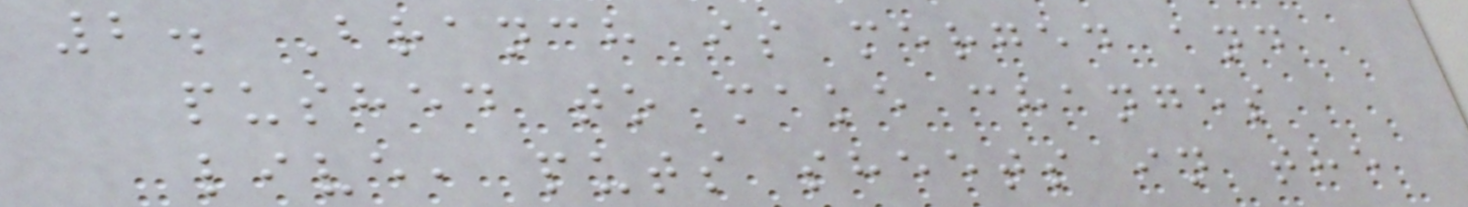2. Branch is merged and
pushed to make changes
live, puts sheets in the
